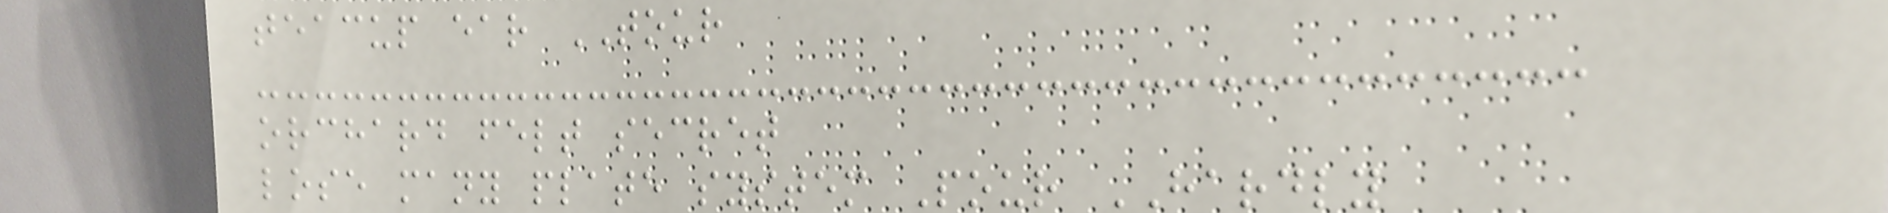teacup ear TOUR
orchard felt secret
lose many plate system Pour HARDLY
